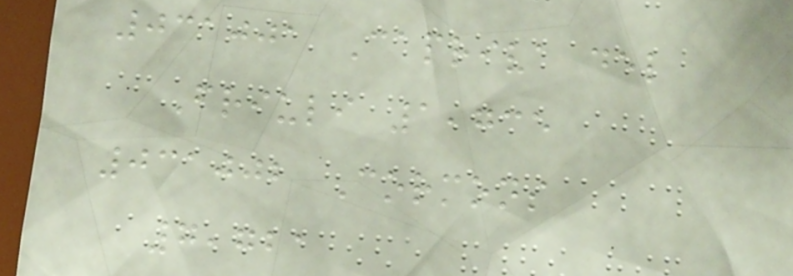031001 Capriva del
Friuli 1,735
031002 Cormons
7,721
